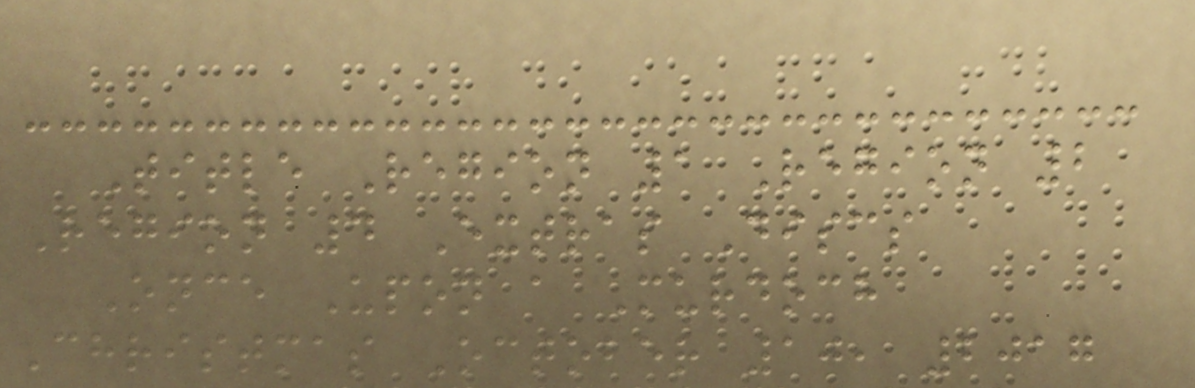Title Region 1 Region 2
Region 4 Extras Discs
Once Upon a Murdoch
Christmas October 10, 2017
